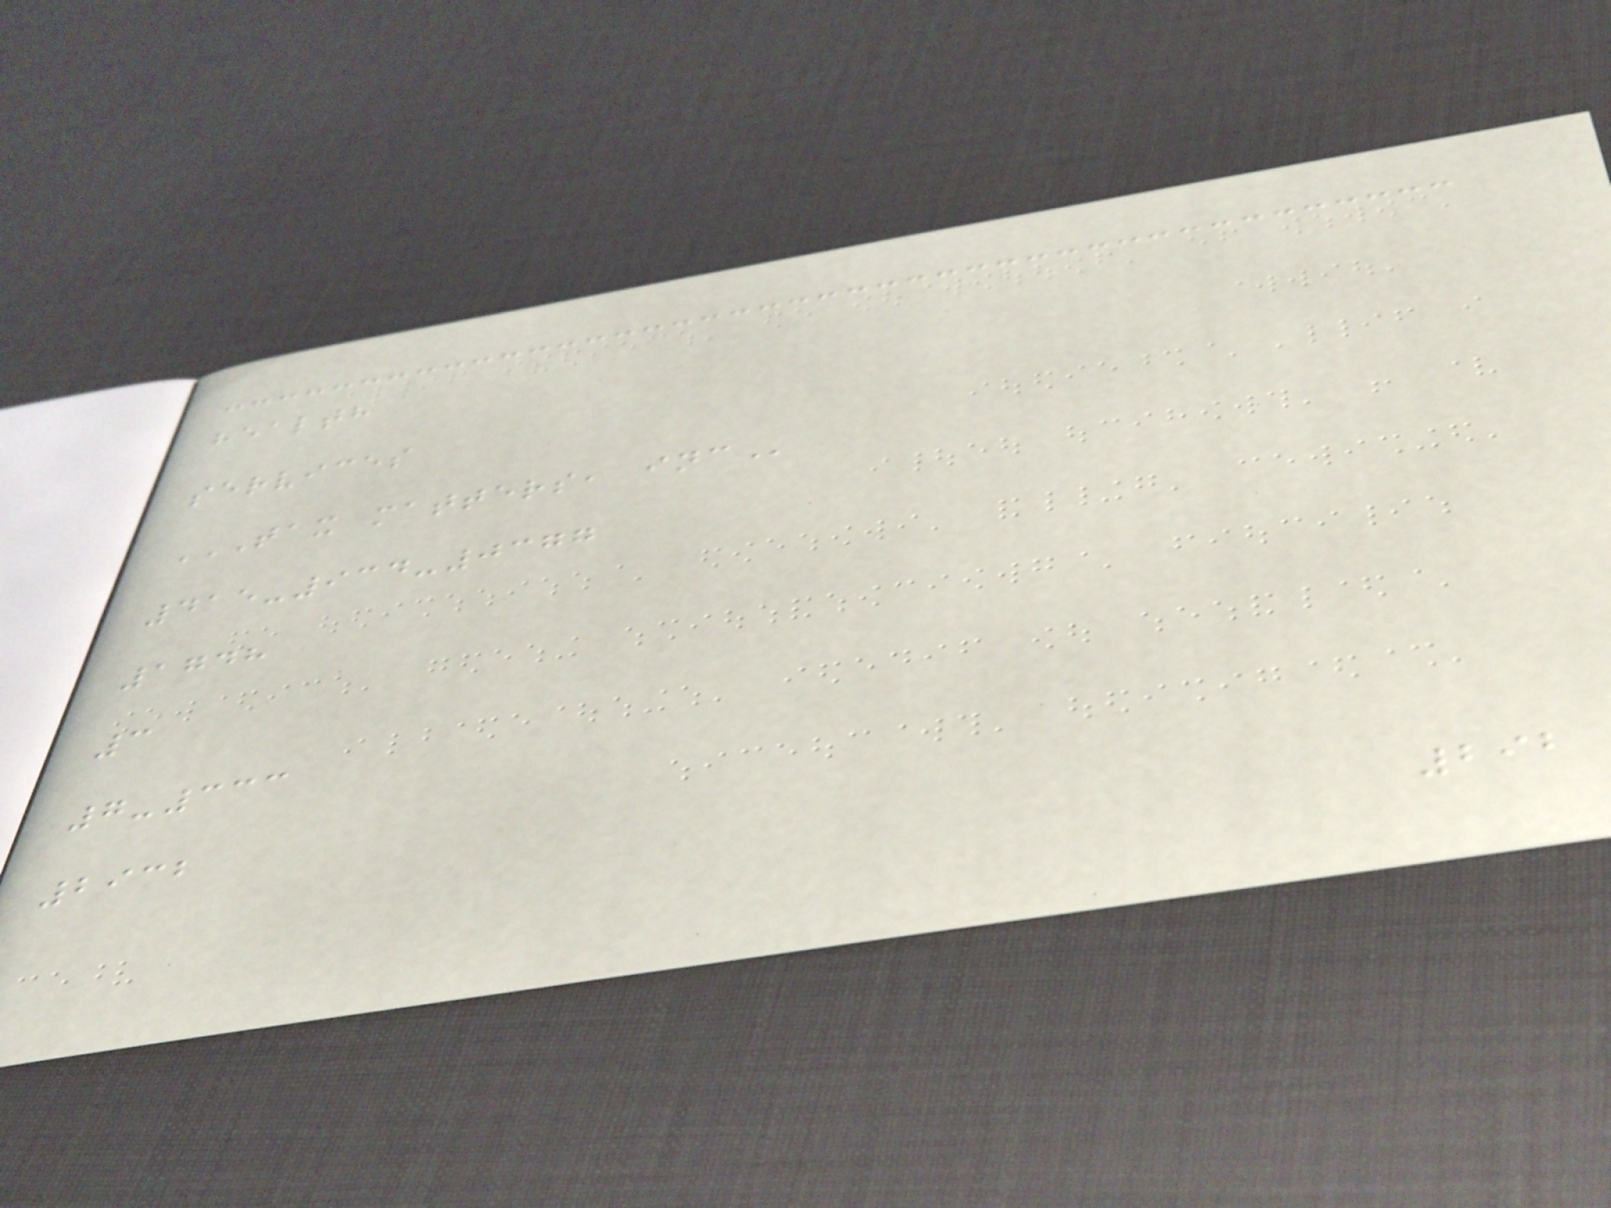health
services
TAX MATTERS, INC
415-934-0377
1748
3
7-333
2932
292
